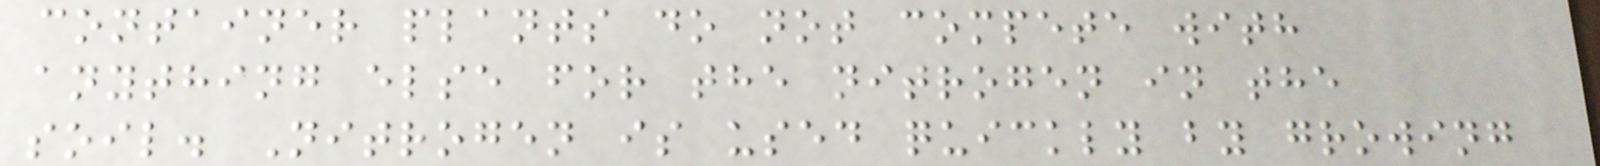container plants do not compete with
anything else for the nitrogen in the
soil. Nitrogen is used quickly by growing
